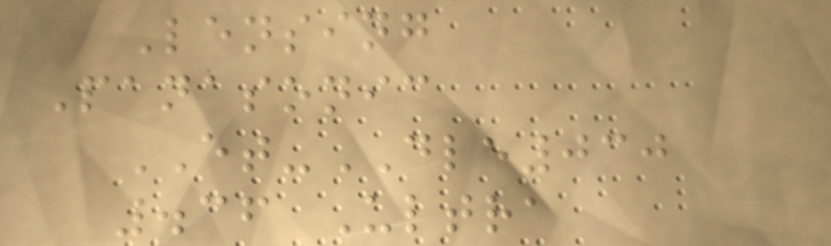Lensing
Panasonic
ET-DLE030
.36 Ultra
